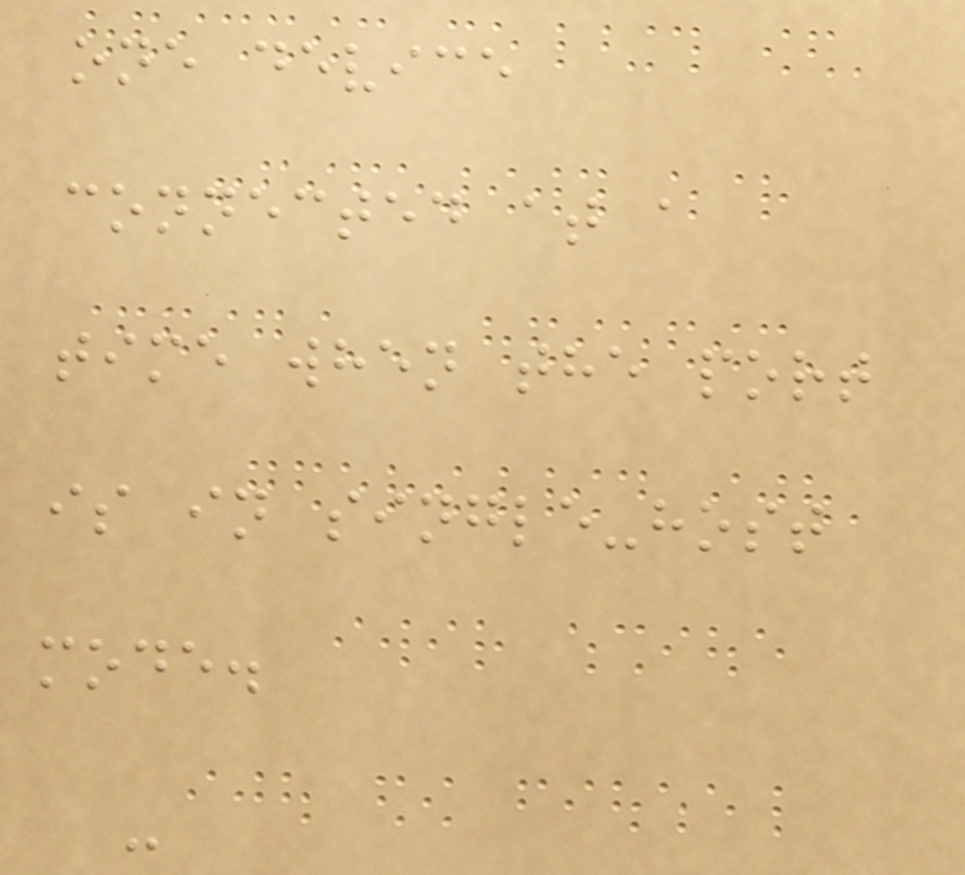one device
connected at a
time when the port
is in single-host
mode.
-
